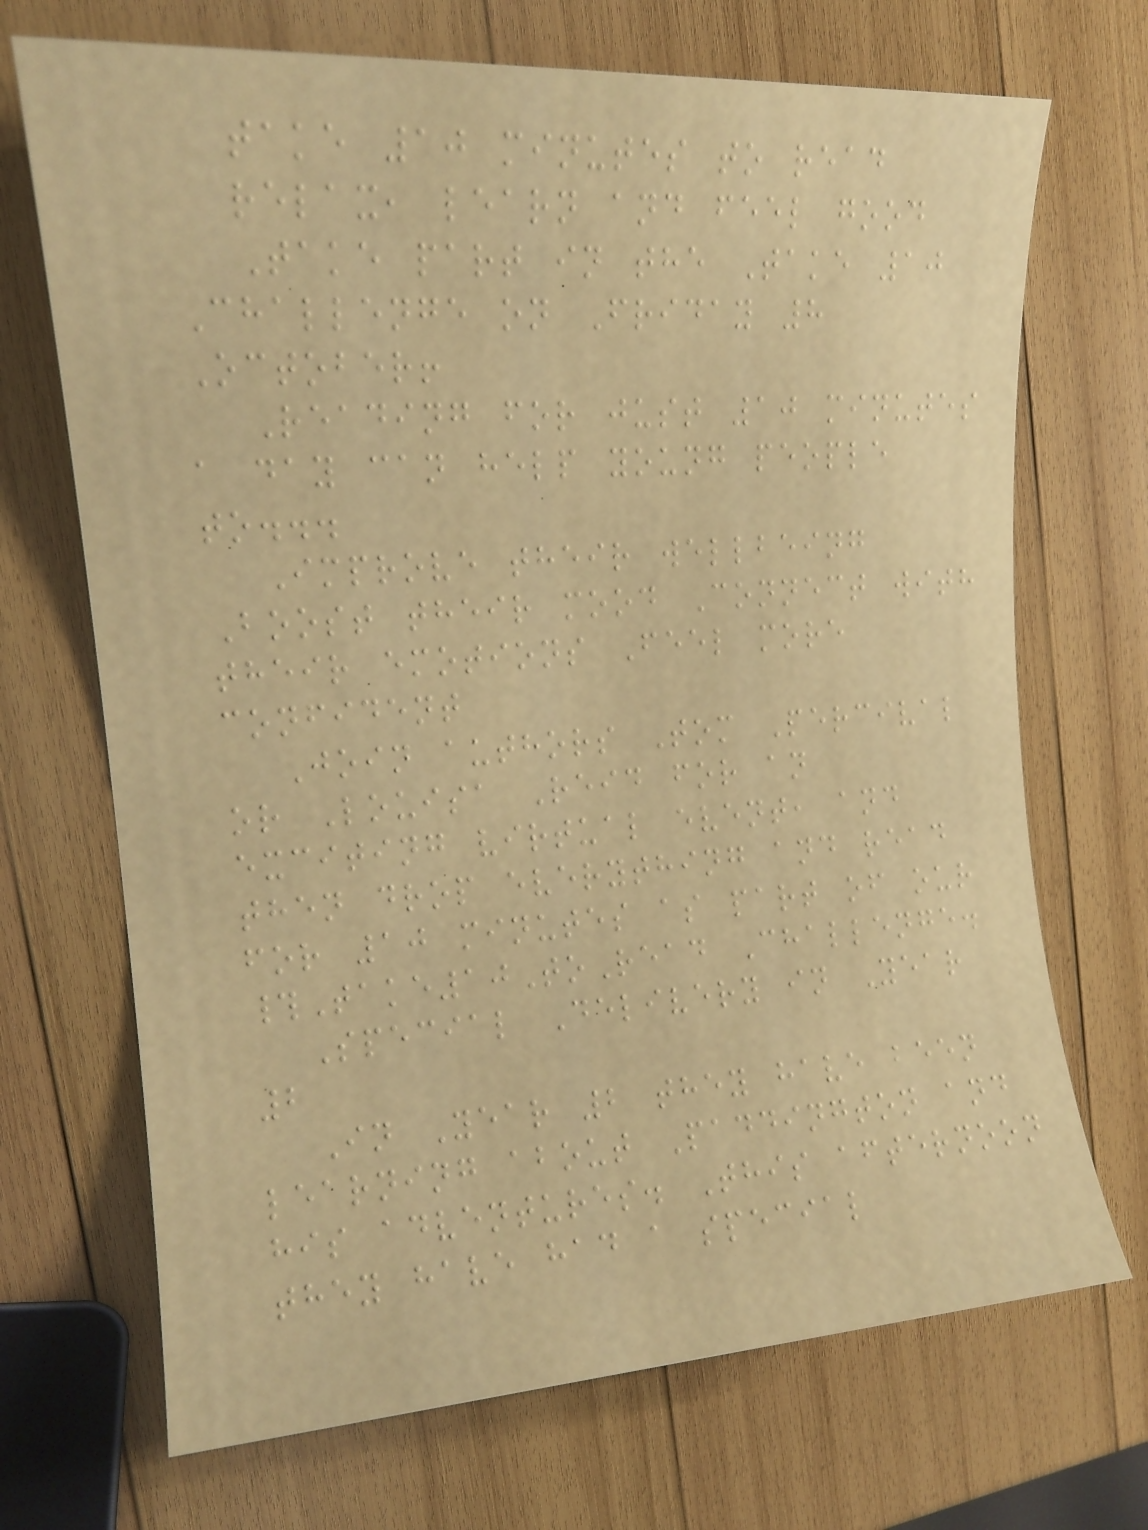take 10 minutes to read
relax, learn and feel good
Take part in the Take 10
Challenge on Friday 8
October!
Reading for just 10 minutes
a day can help young people
to...
Improve their wellbeing
Boost their mood Connect with
their emotions Feel more
confident
Join authors Tom Percival
or Louisa Reid for an
exciting virtual event, and
then drop everything and read
for 10 minutes as part of our
#Take10ToRead Challenge.
Special Delivery in Year
2
In Year 2 they have been
learning about Paddington and
his adventures. This afternoon
they have had a special
